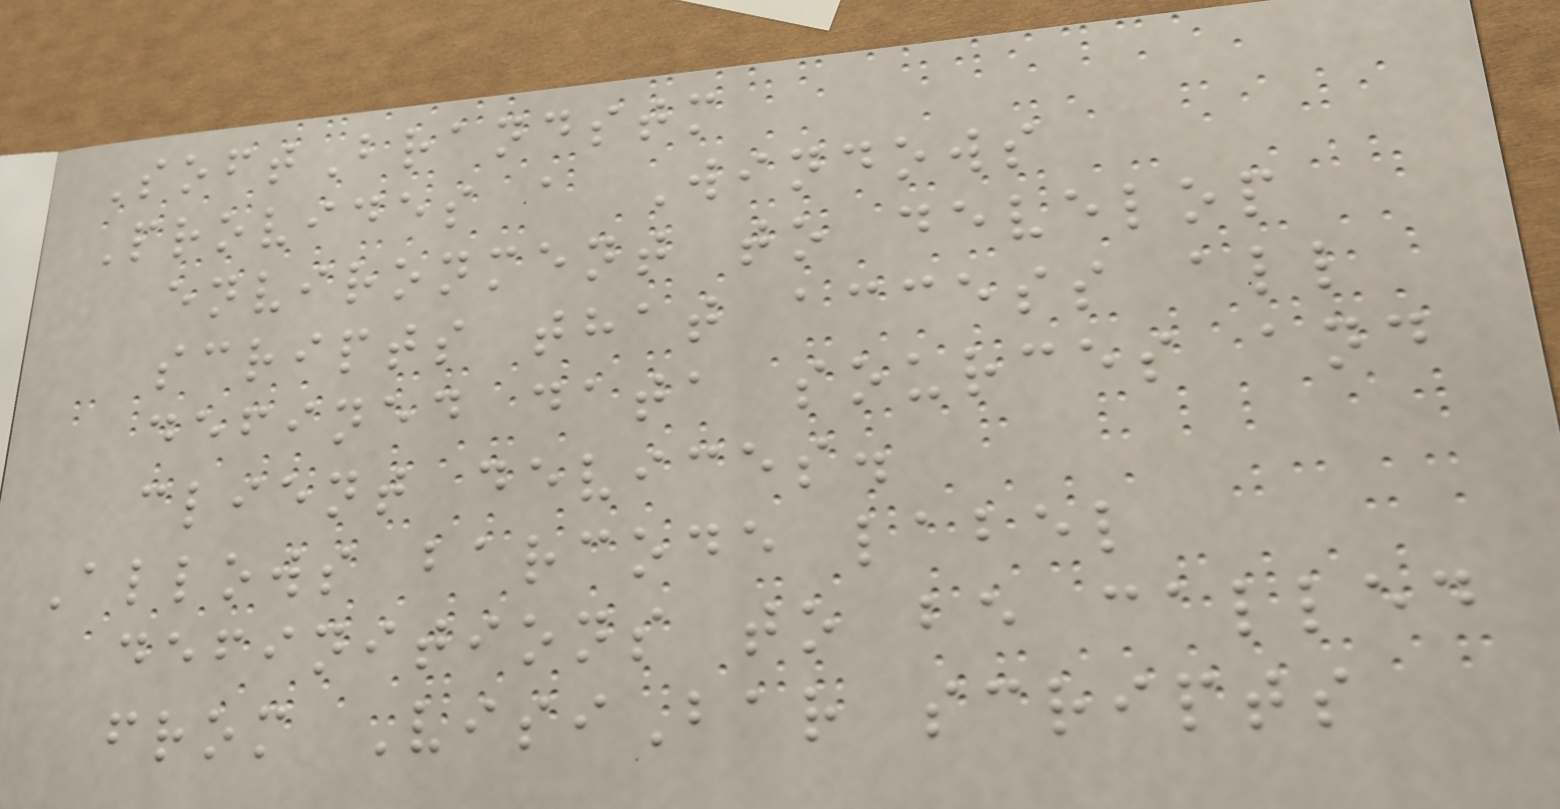SoftBrandstm
Provides a Windows
environment to develop
scripts that access all
defined data sources and
client devices.
Allows barcode label
definitions to be called
from VisiBar scripts
